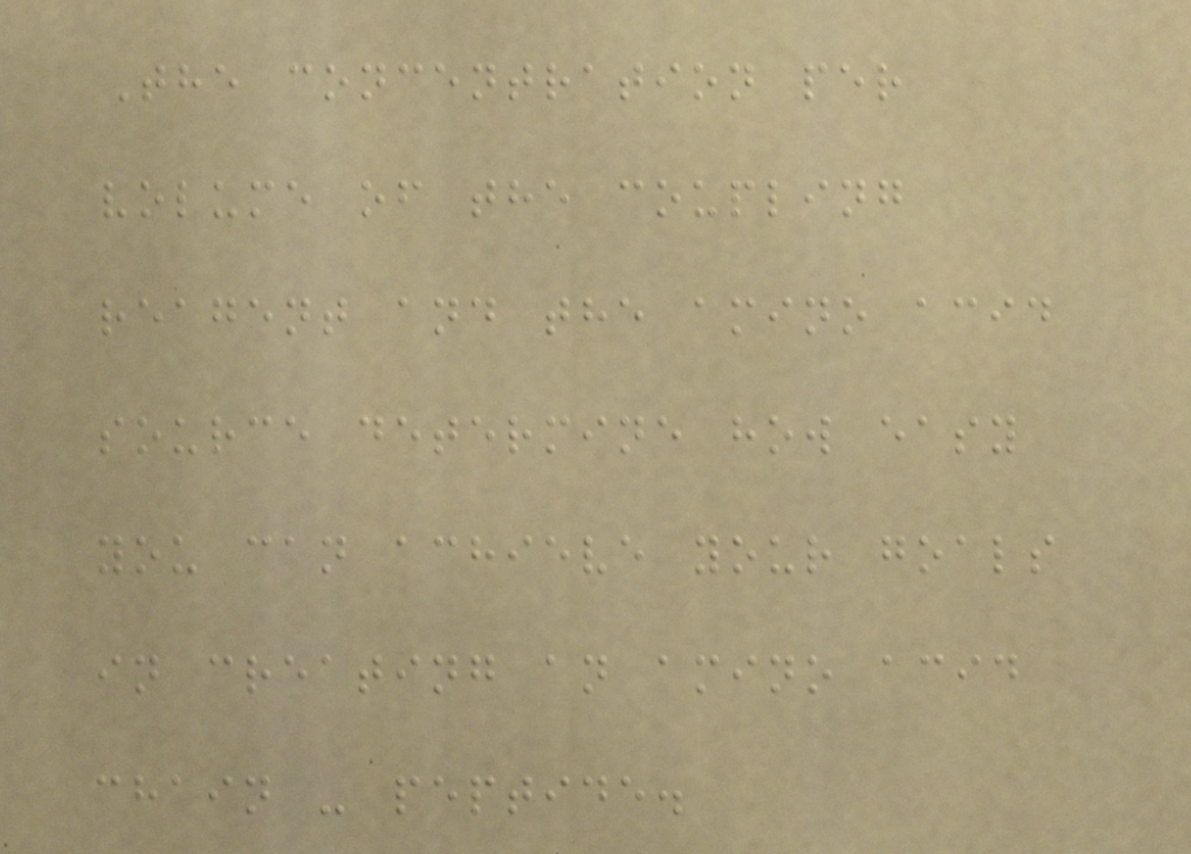The concentration per
volume of the coupling
reagent and the amino acid
source determine how easy
you can achieve your goals
in creating an amino acid
chain - peptide.
